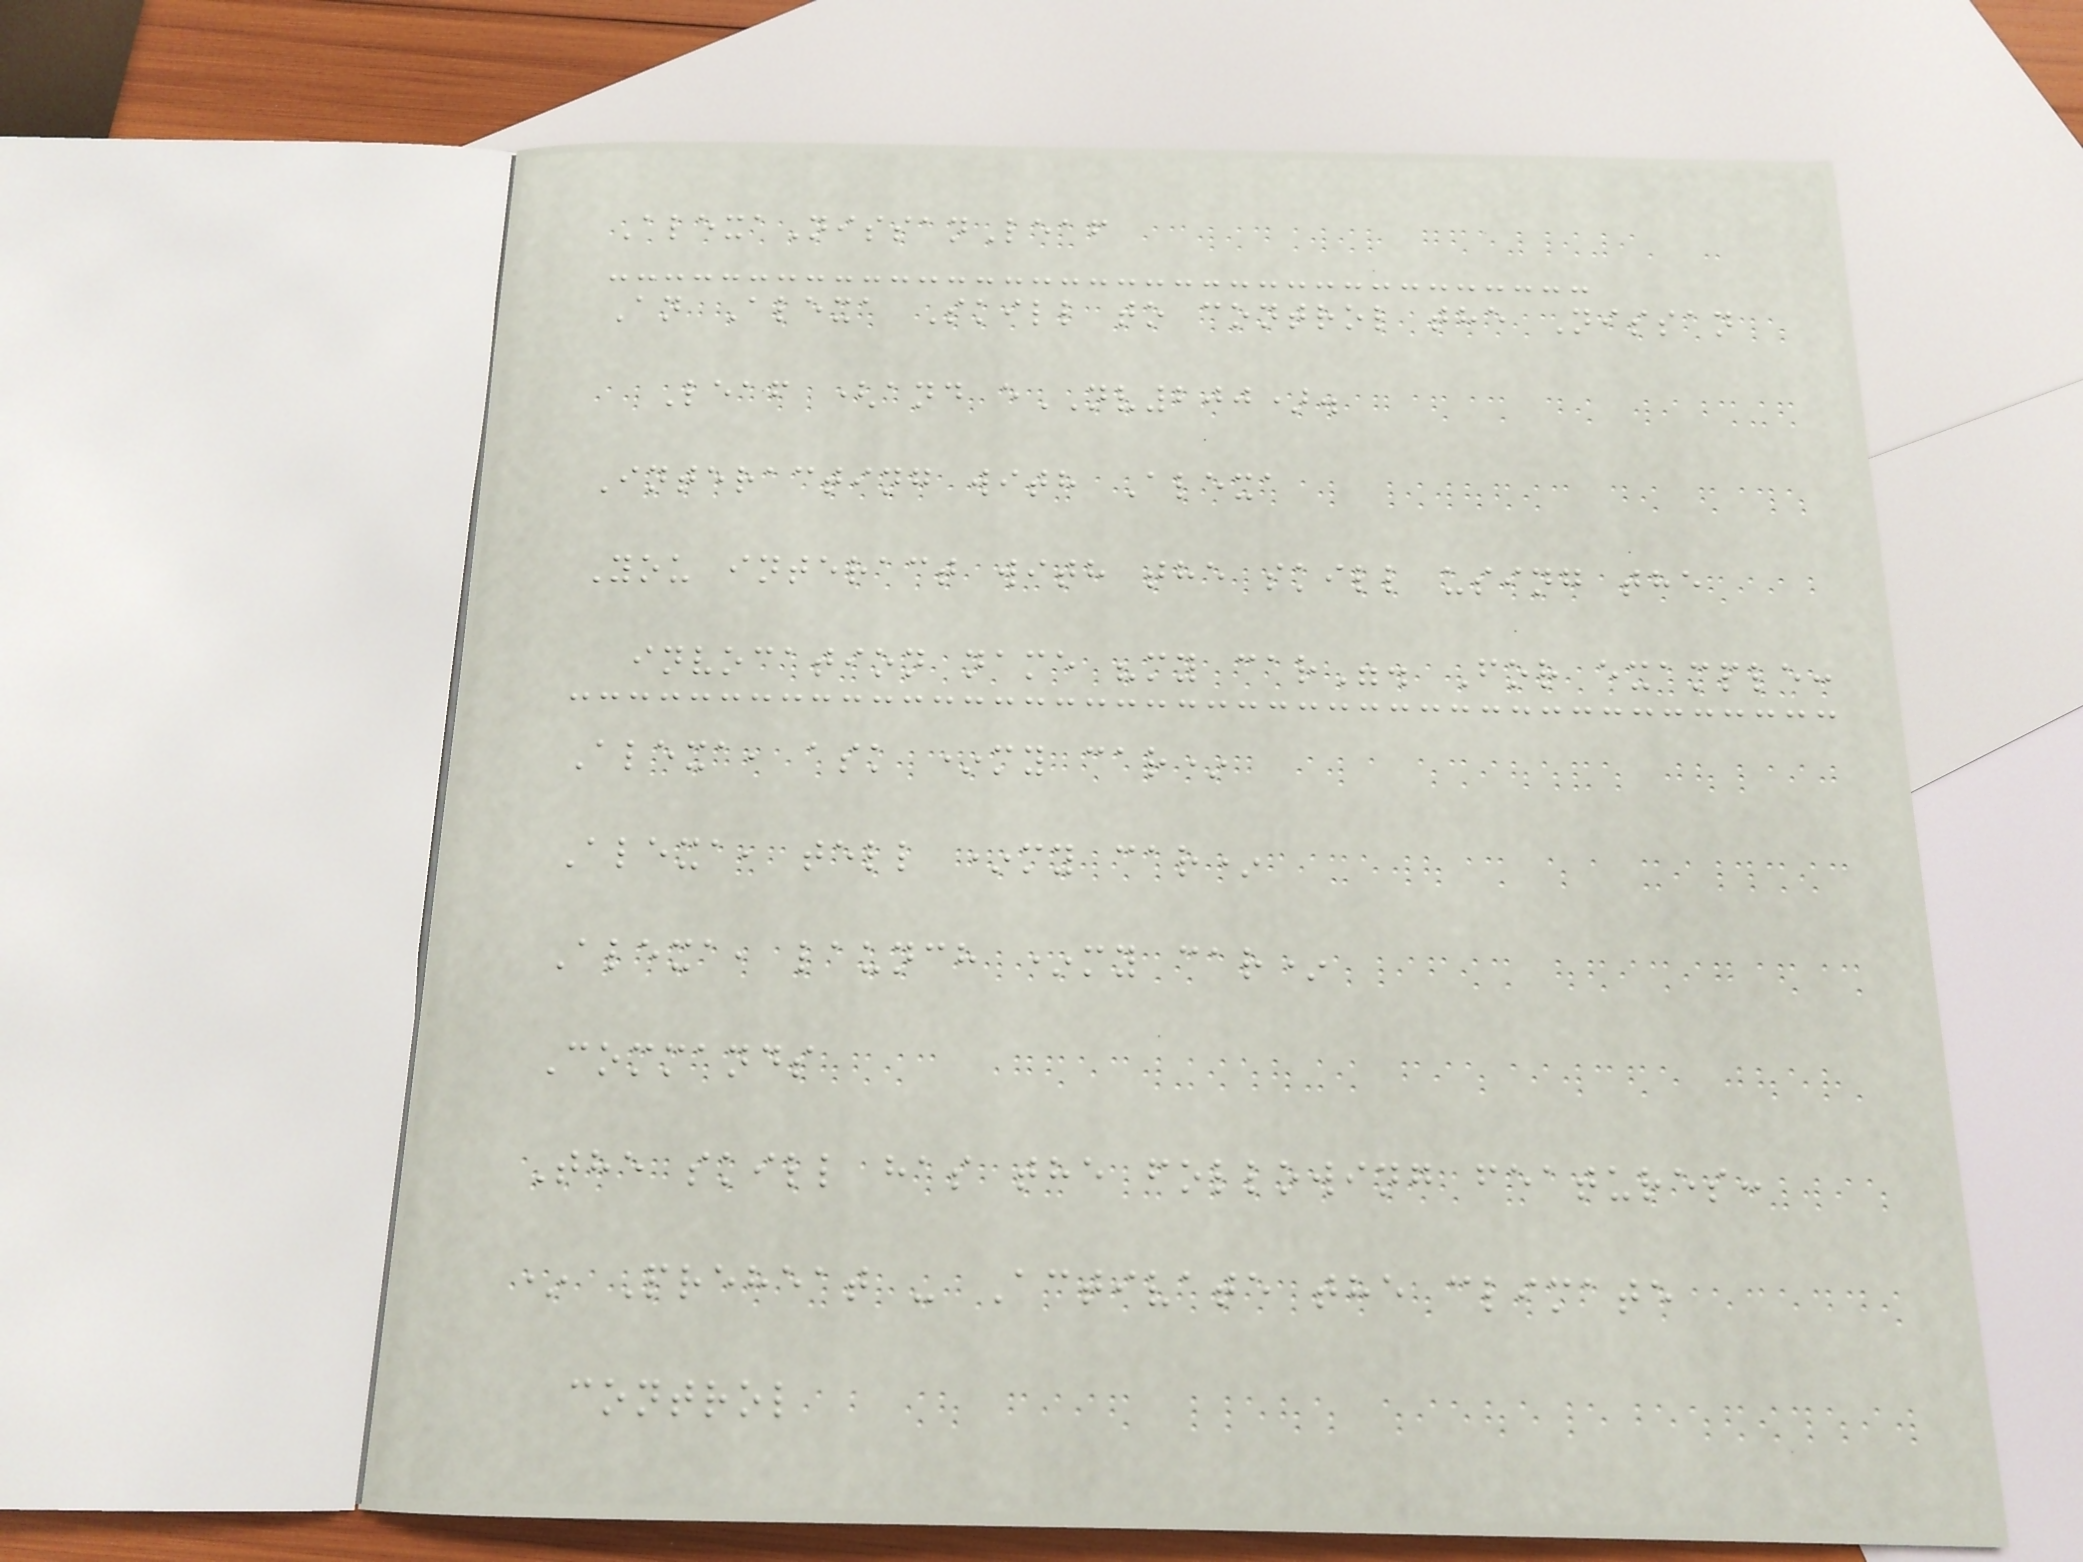AlexaNissanLeaf
An Alexa Skill to control the Nissan
Leaf (and eNV200).
Interacting with Alexa
You interact with the skill using the
invocation name "my car". For example:
Alexa, ask *my car*
Alexa, tell *my car*
Alexa, launch *my car*
Commands
The skill has the following features:
* Preheat - Activate the climate
control
